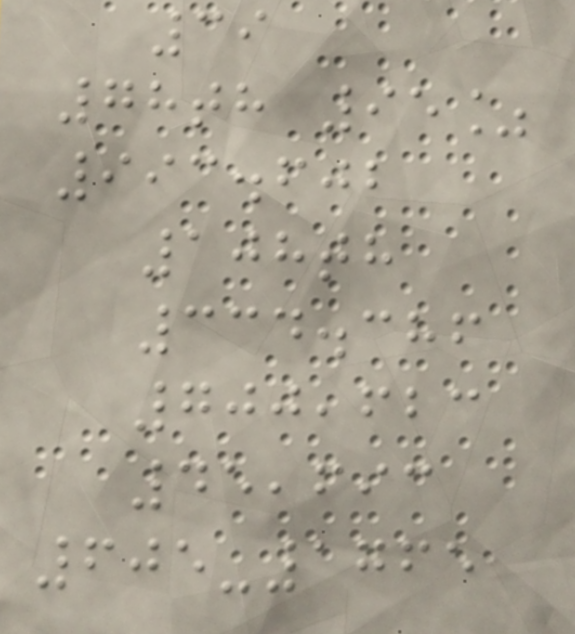39
78th 95%
993.602
108th
334.386
700,623
45,693
605-1765
